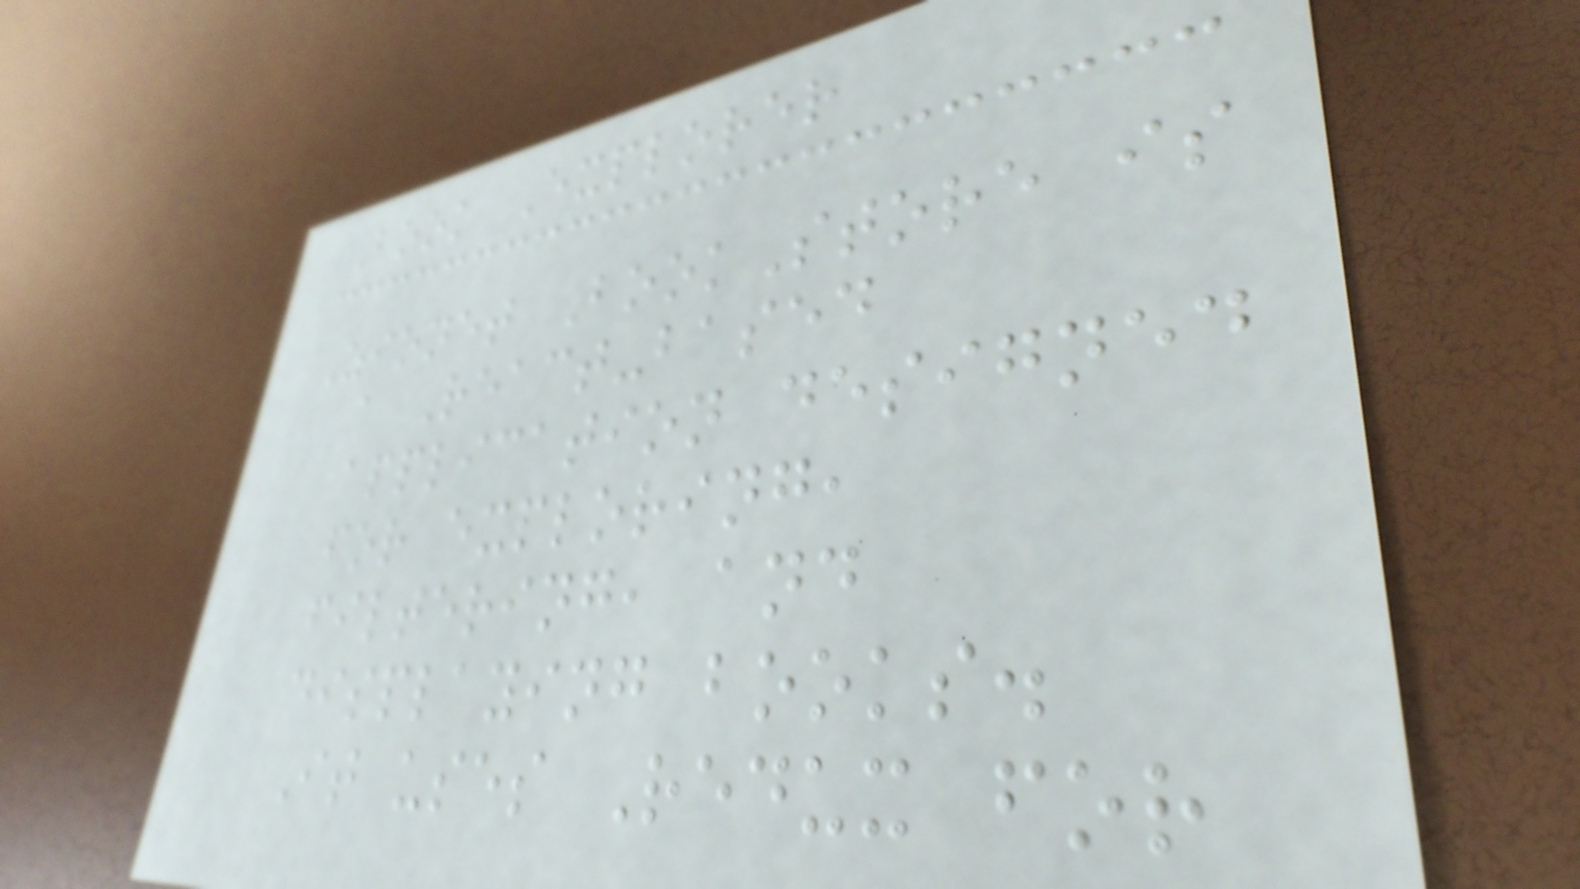Book Explorer
Zionet BookStore is
a React-based
application designed
for exploring,
filtering, and
displaying books.
It uses Redux for
